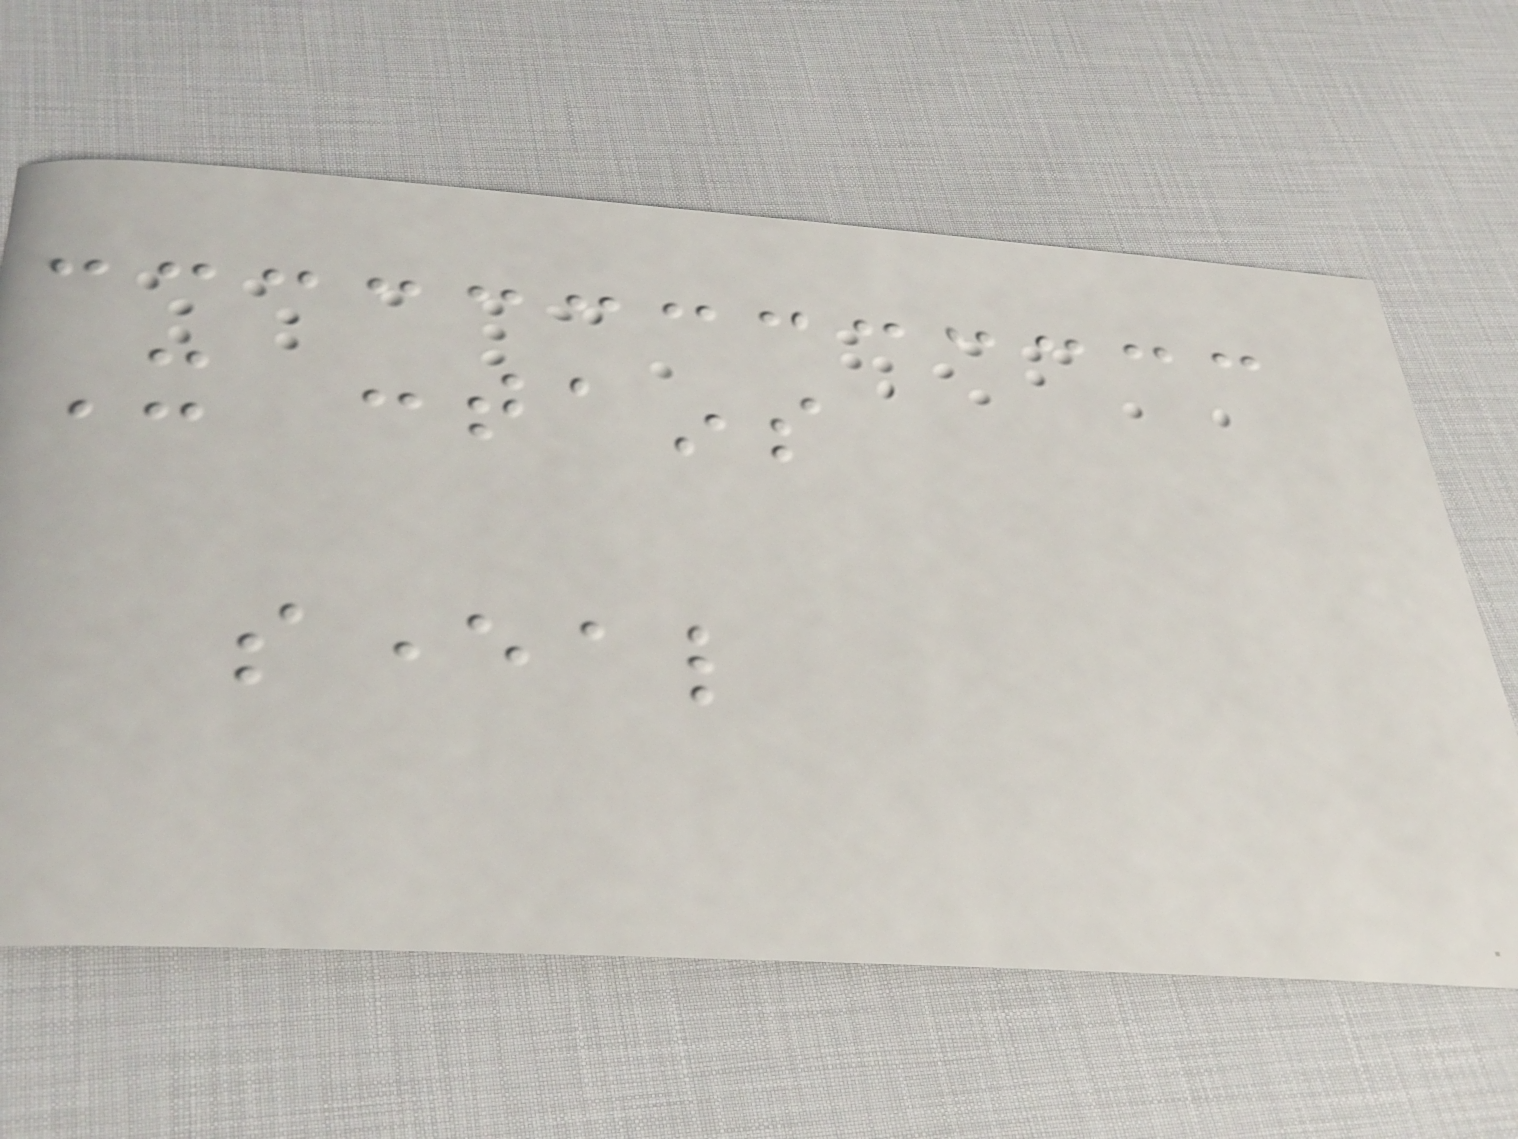It contains
several
